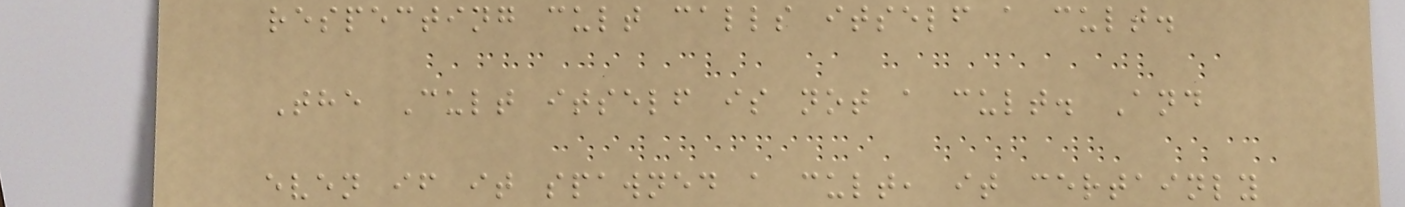respecting cult calls itself a cult.
The Cult itself is not a cult. And
even if it spawned a cult, it certainly
